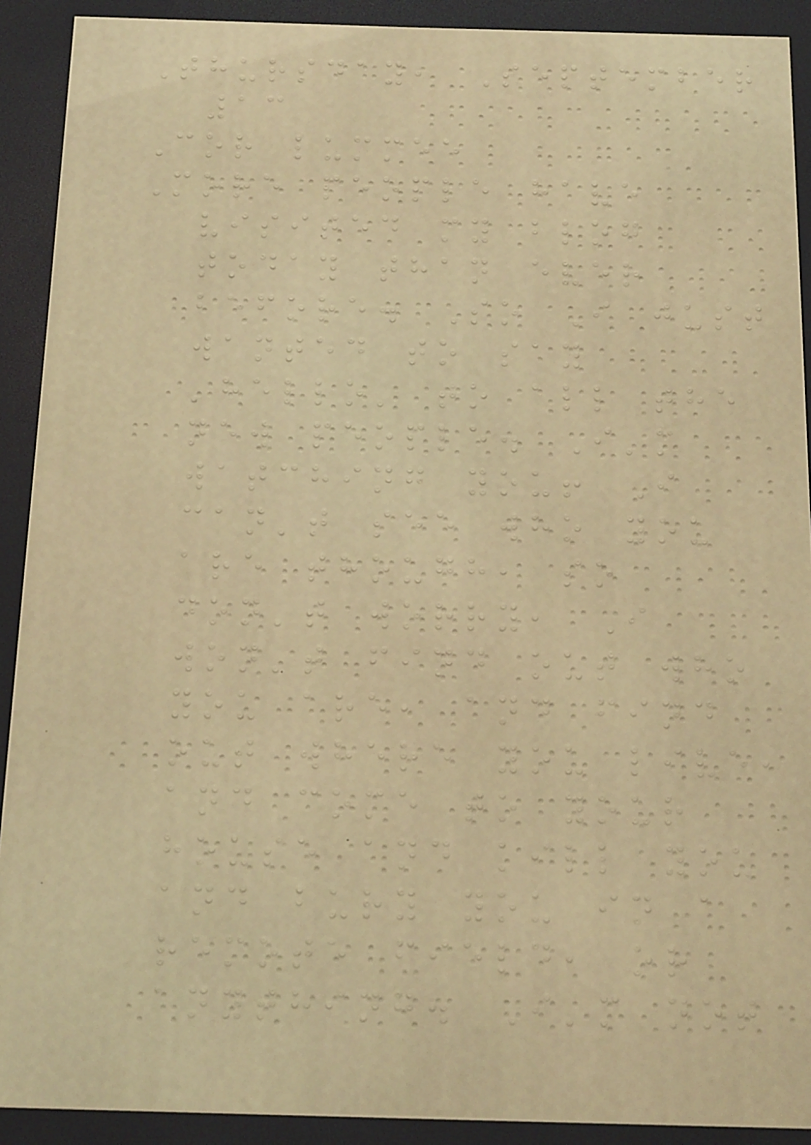Thursday, September
13
Cor lummee
More people have
visited my blog
today than ever
before. So I just
wanted to say
'hello' to all the
new people. I'm
watching you! I
can't see who you
are though, so
don't worry, I
won't find out who
you are, and find
out where you live,
and come to your
house and kill you
and bury you in a
remote field, or
anything. I'm not
